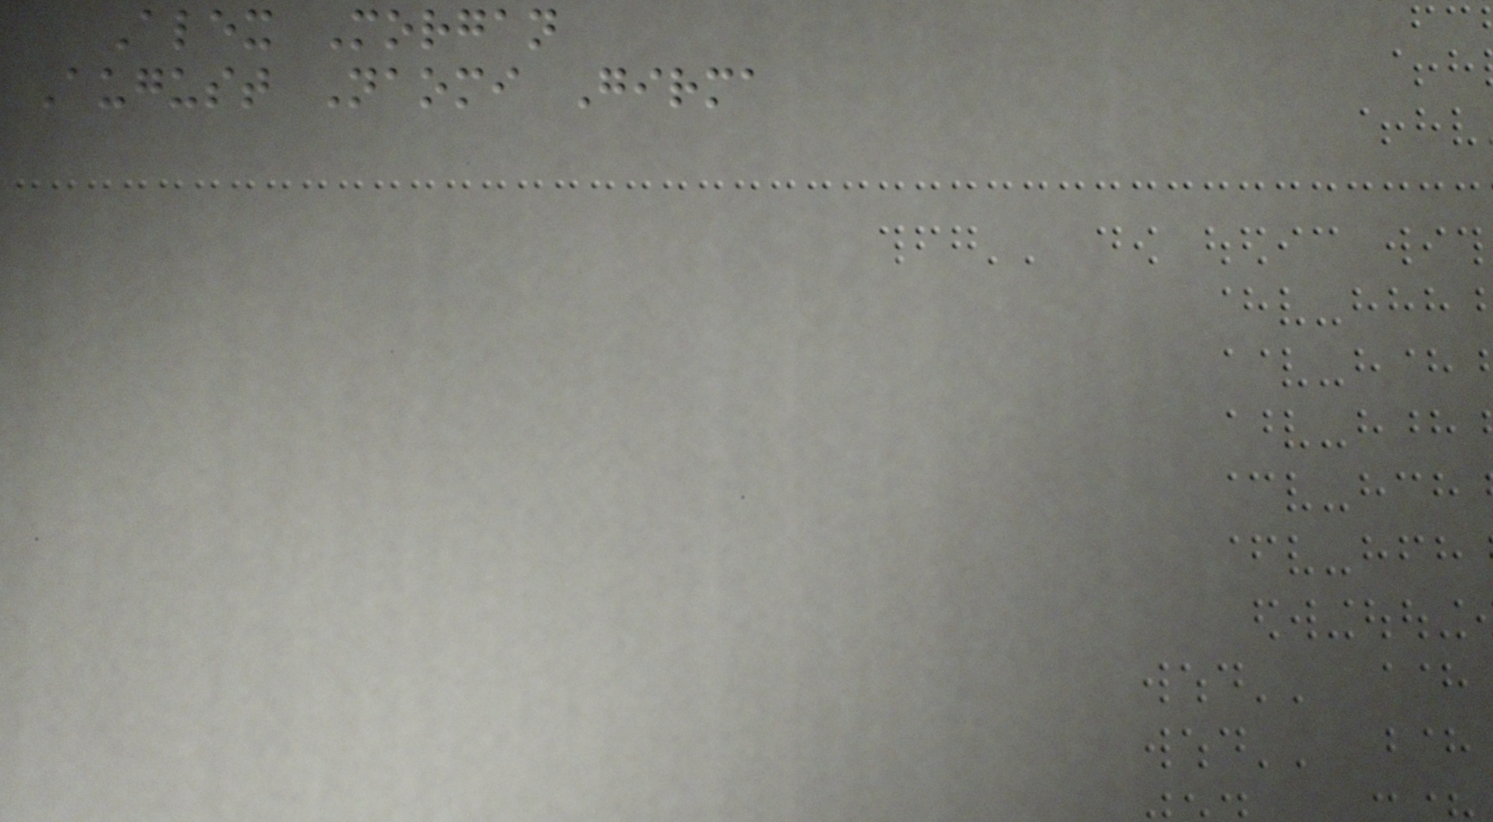Alex Morgan
August Naomi Girma
